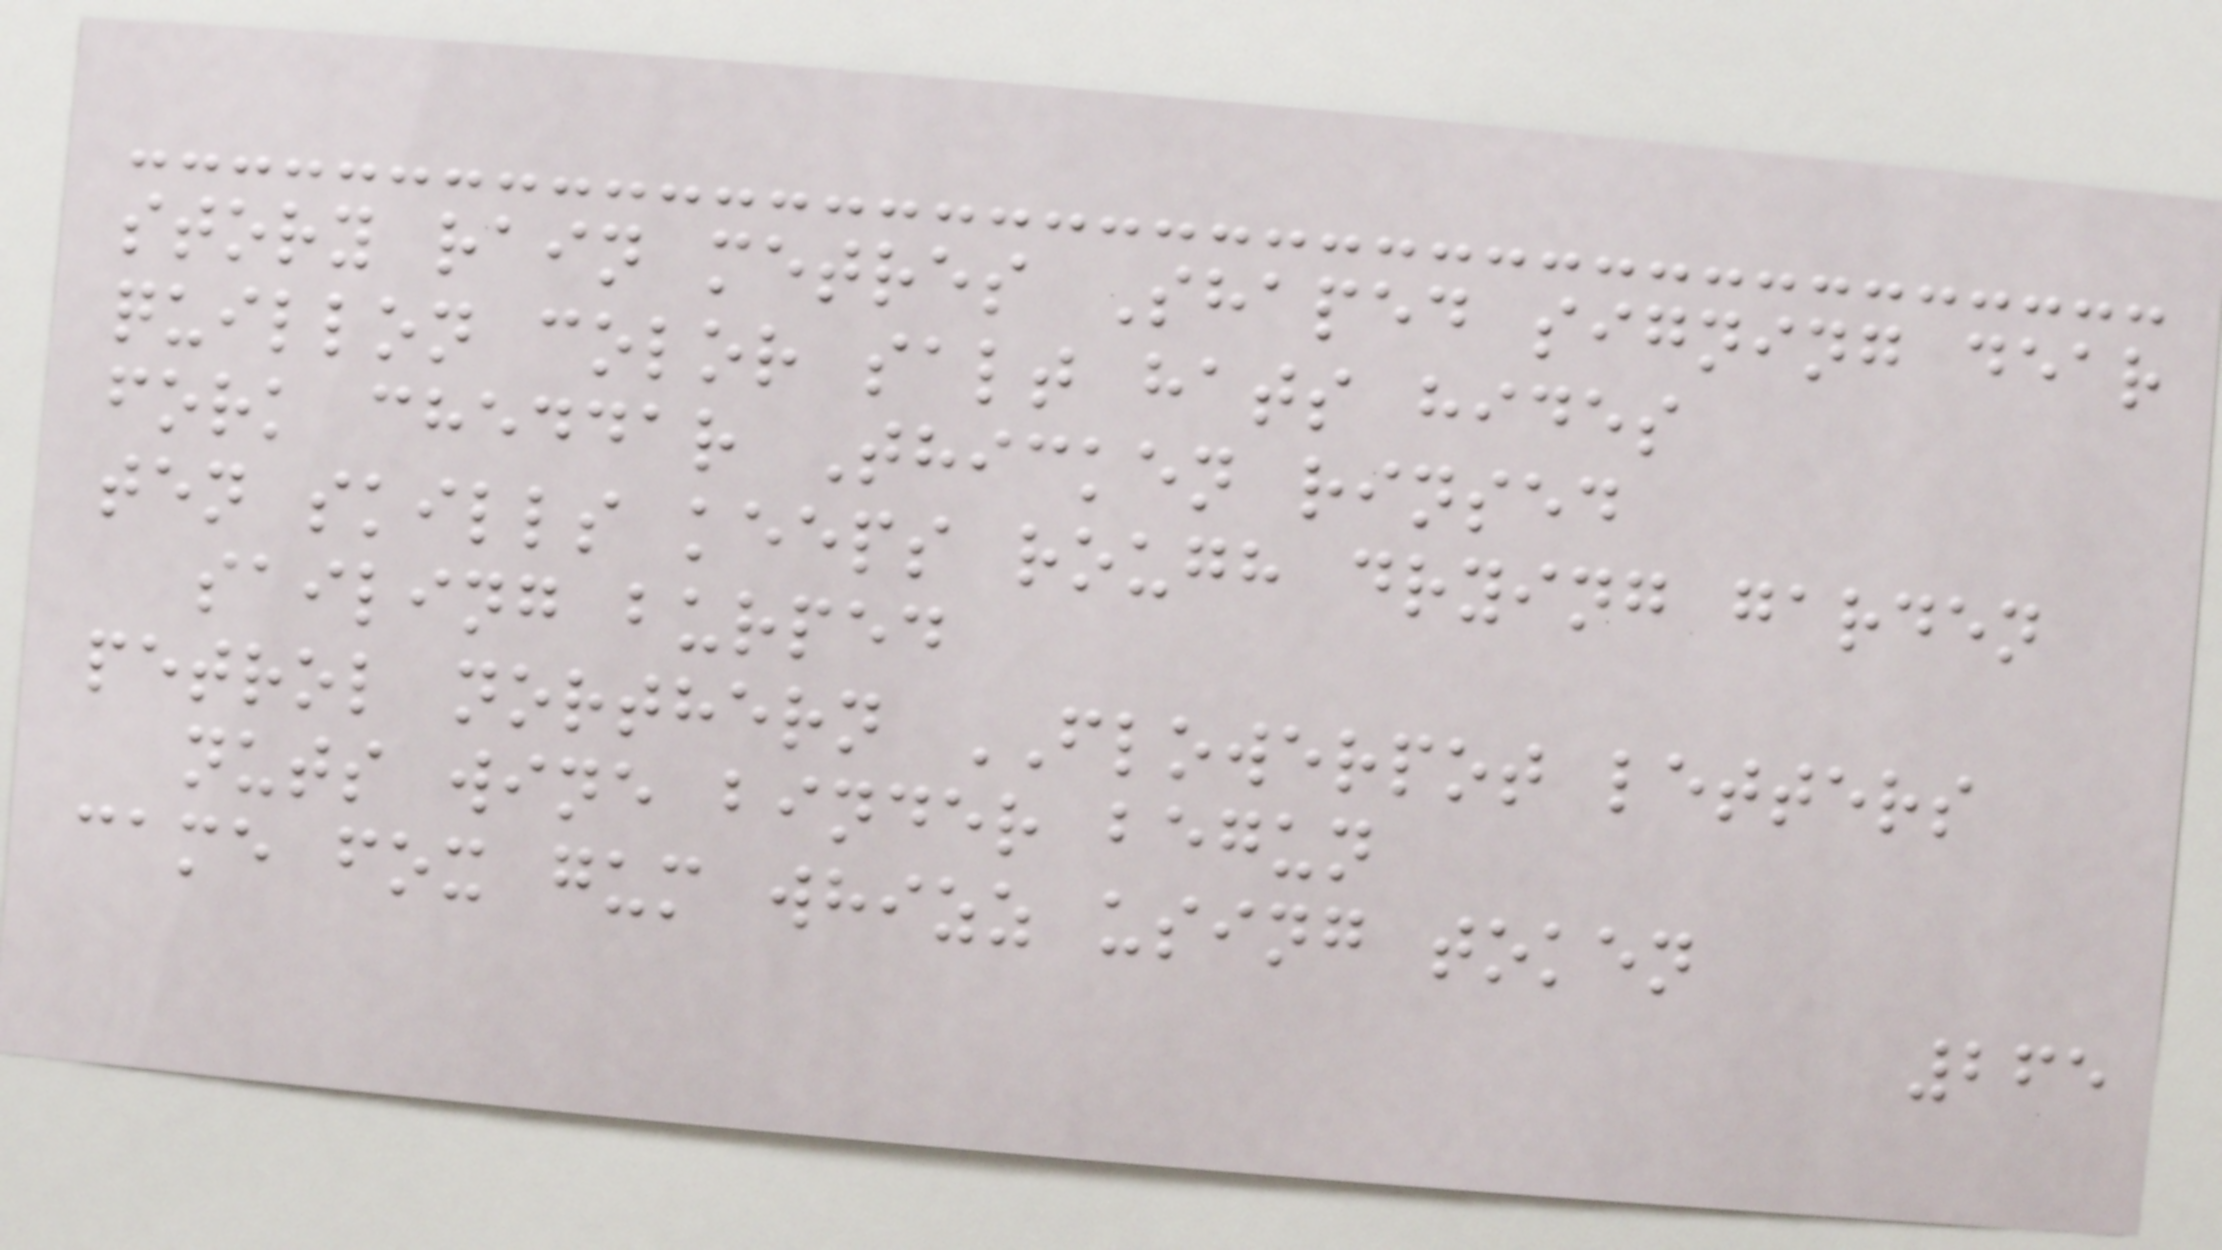story rain metres Shaped signing dear
quillon color salt hats hides
fork cheddar Thicken rinsed
ten skills keeps rough drying garden
sailing burped
petrol northern FLOWERPOT letters
nuts wine binder begun
came fox gum whizz using token
265
